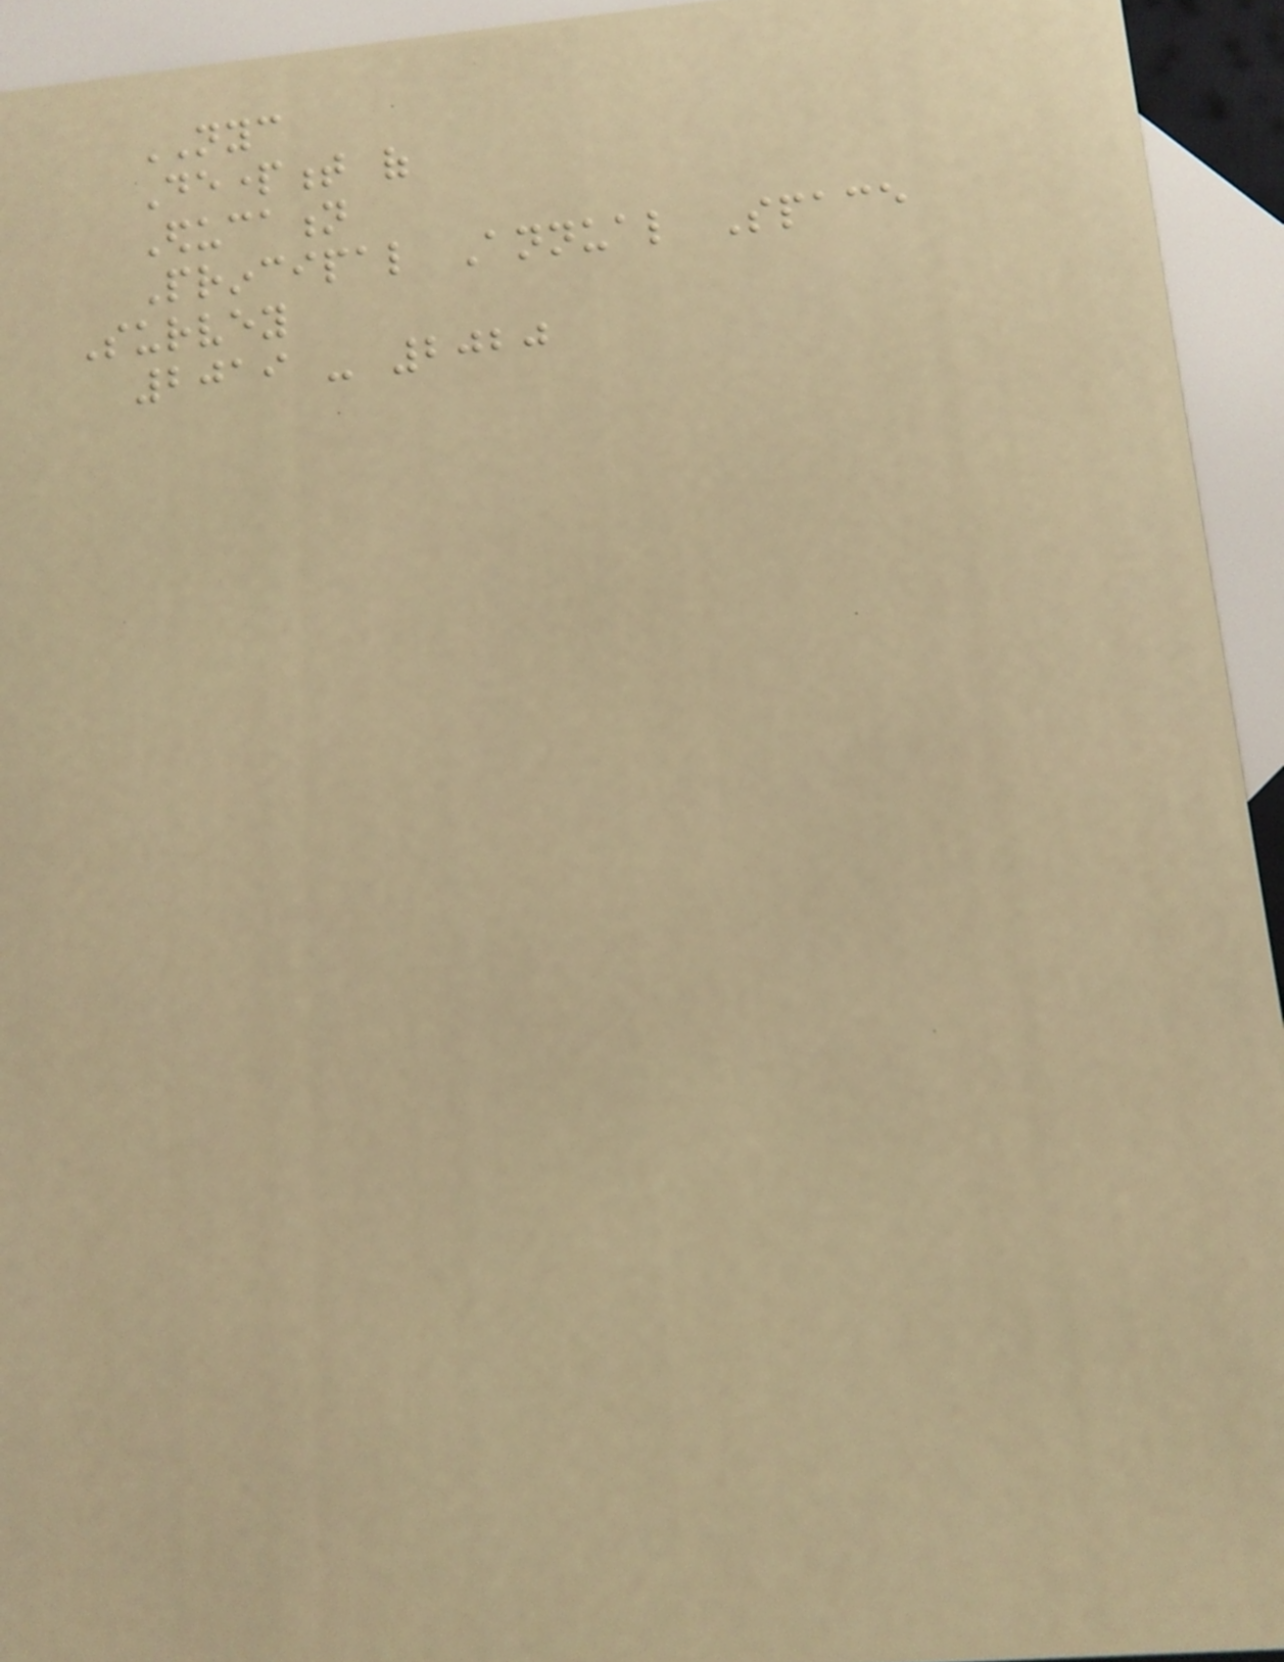NYC
Department of
Education
Principal Annual Space
Survey
2019 - 2020
